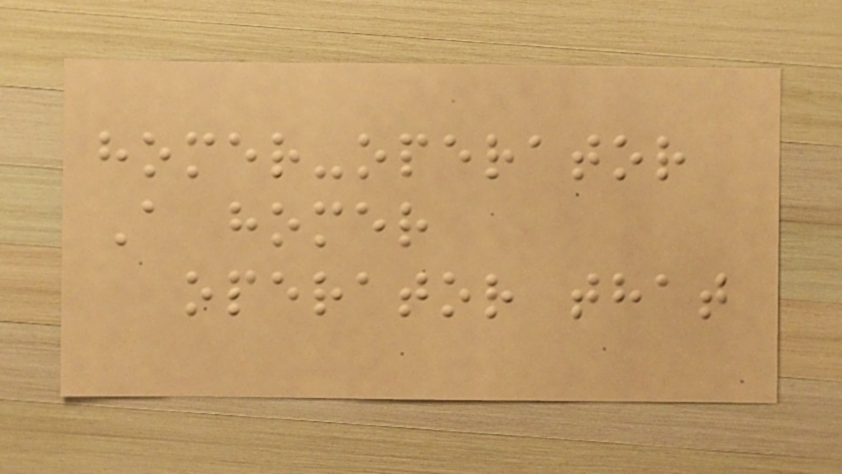homer-operator
A homer
operator that
